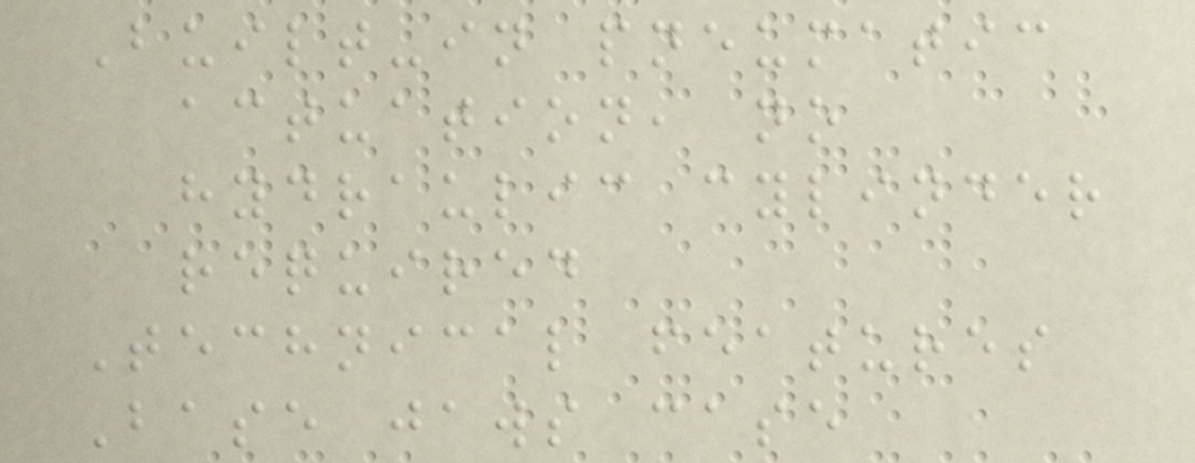Built-in pneumatic
actuation, no
hydraulic cylinder
required
Technical features
Base jaws case
